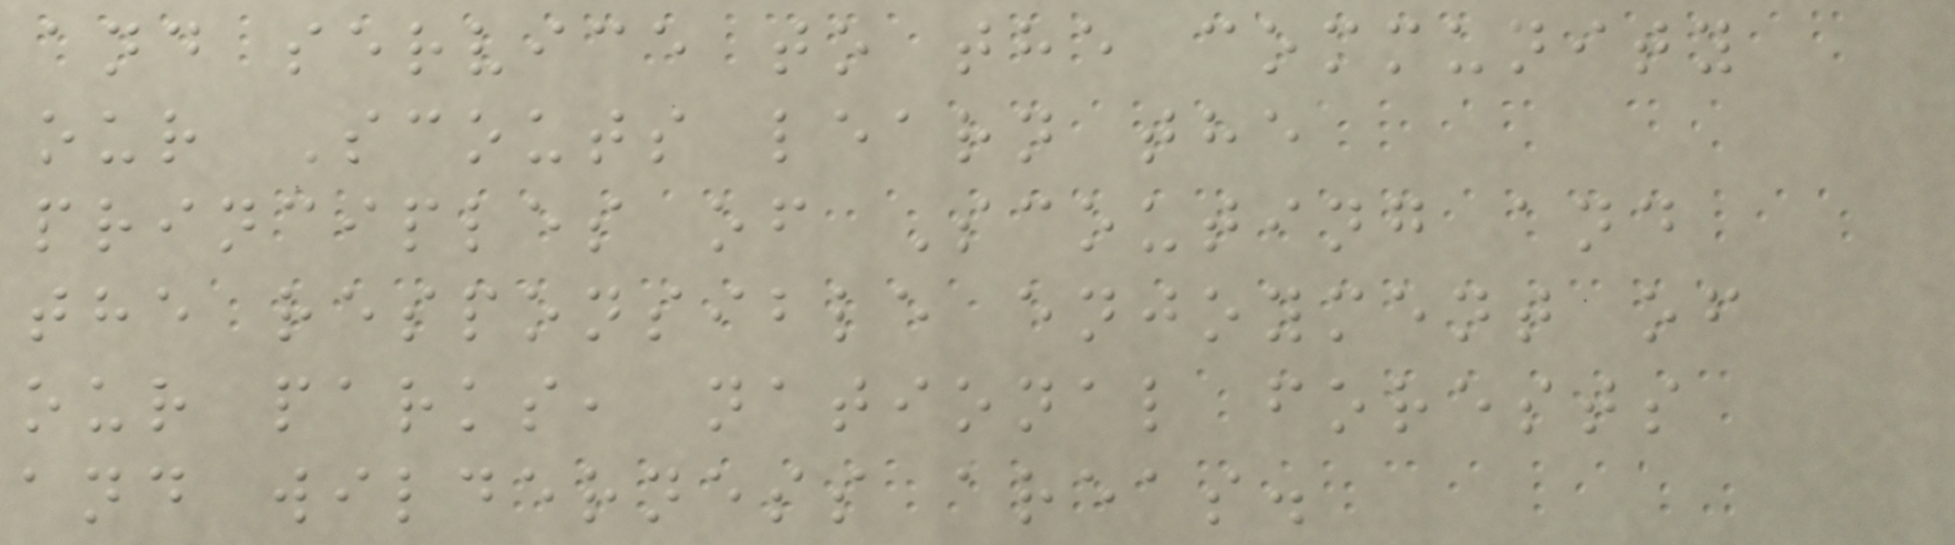and service to the community
our Scouts learn the
principles of Scouting and
the responsible enjoyment of
our parks, national forests
and wilderness areas.
